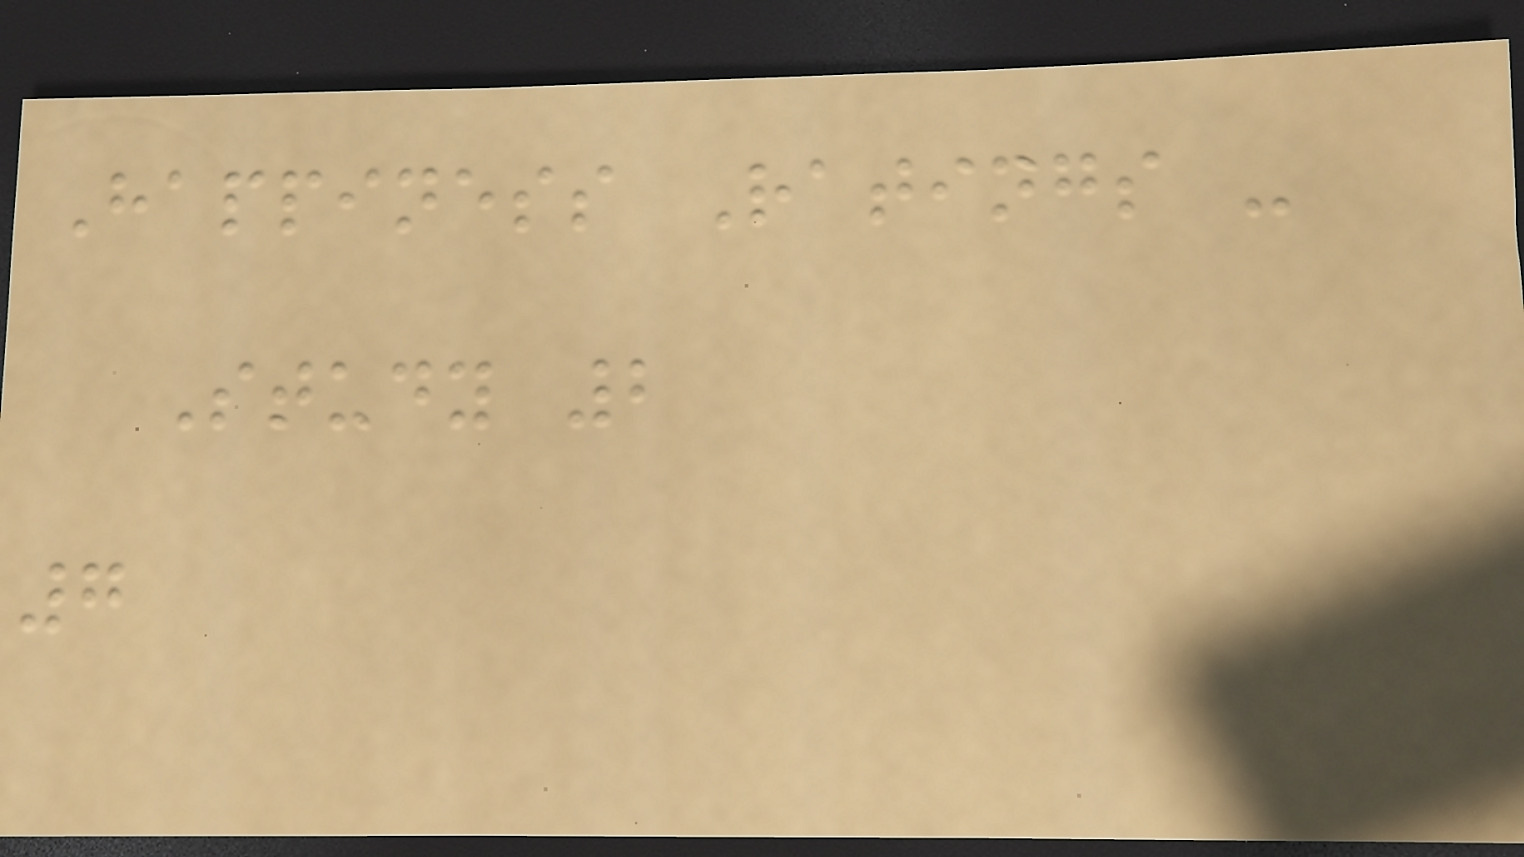Happiness Ratings -
Study 2
7
